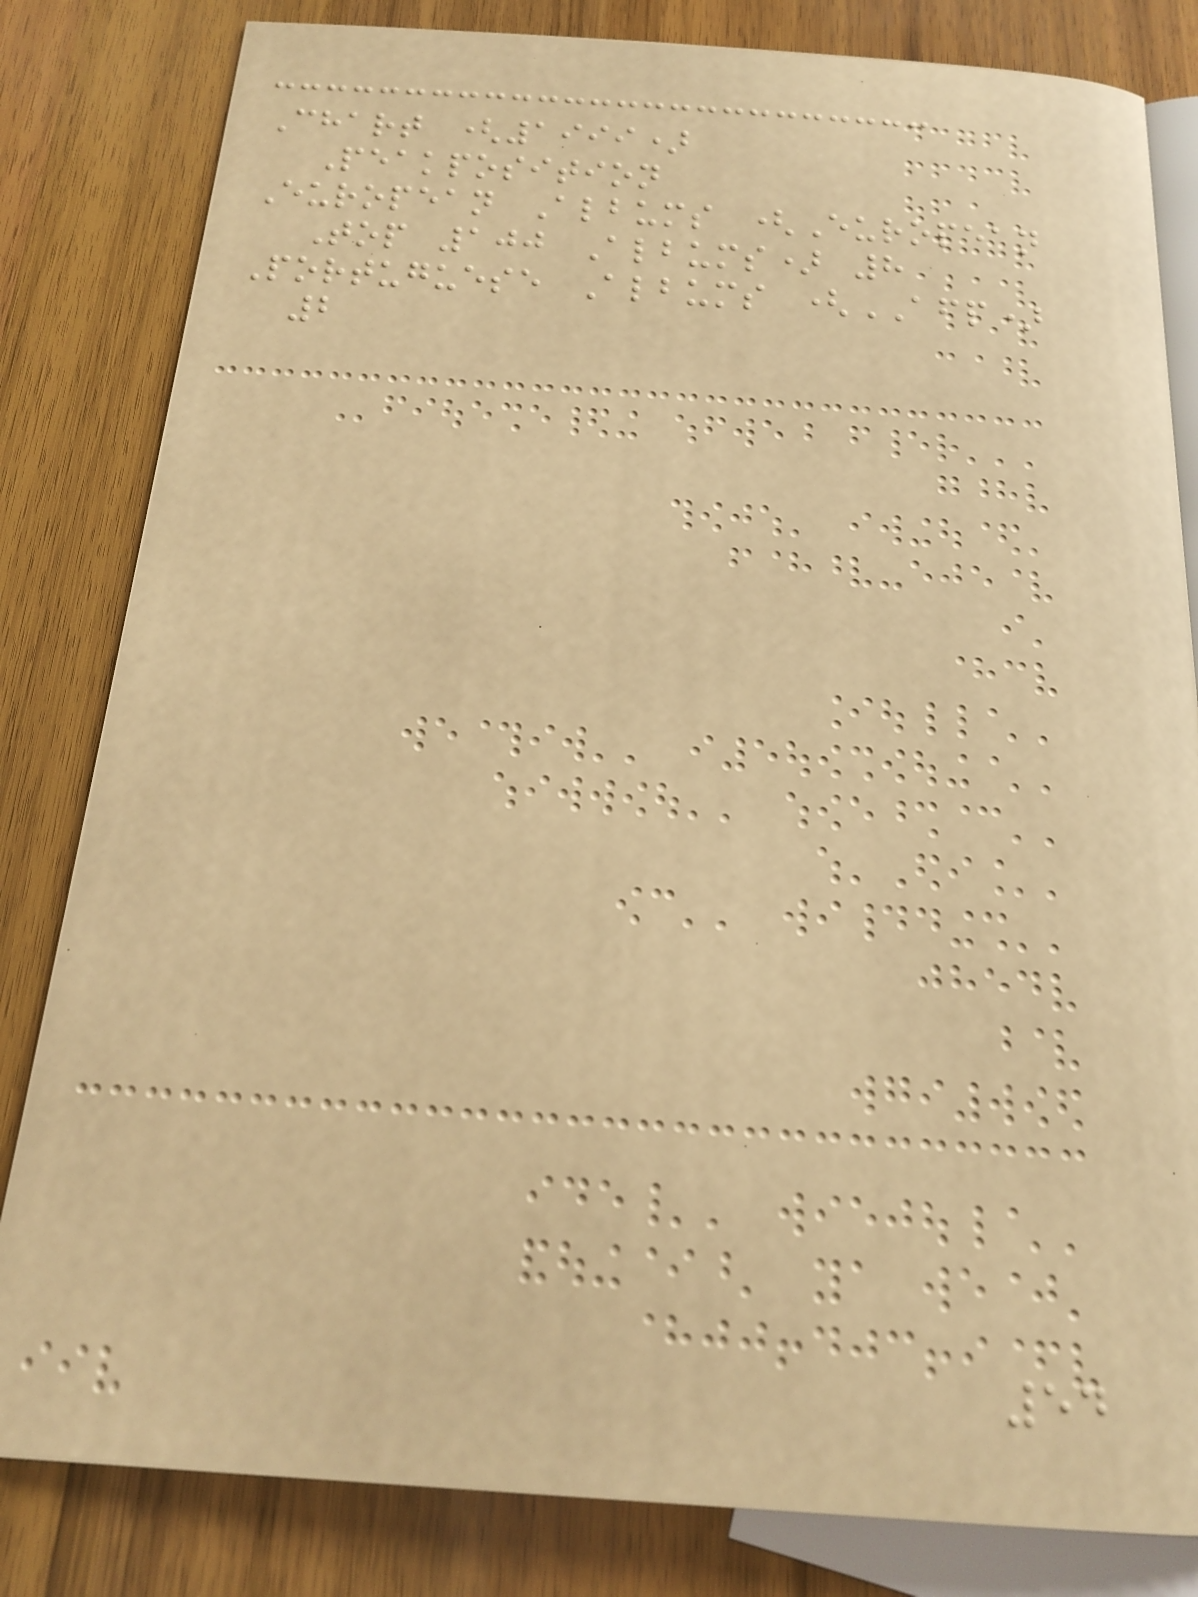Chart (1999)
Peakposition
European Albums (European
Top 100 Albums) 8
Portuguese Albums (AFP)
2
54
